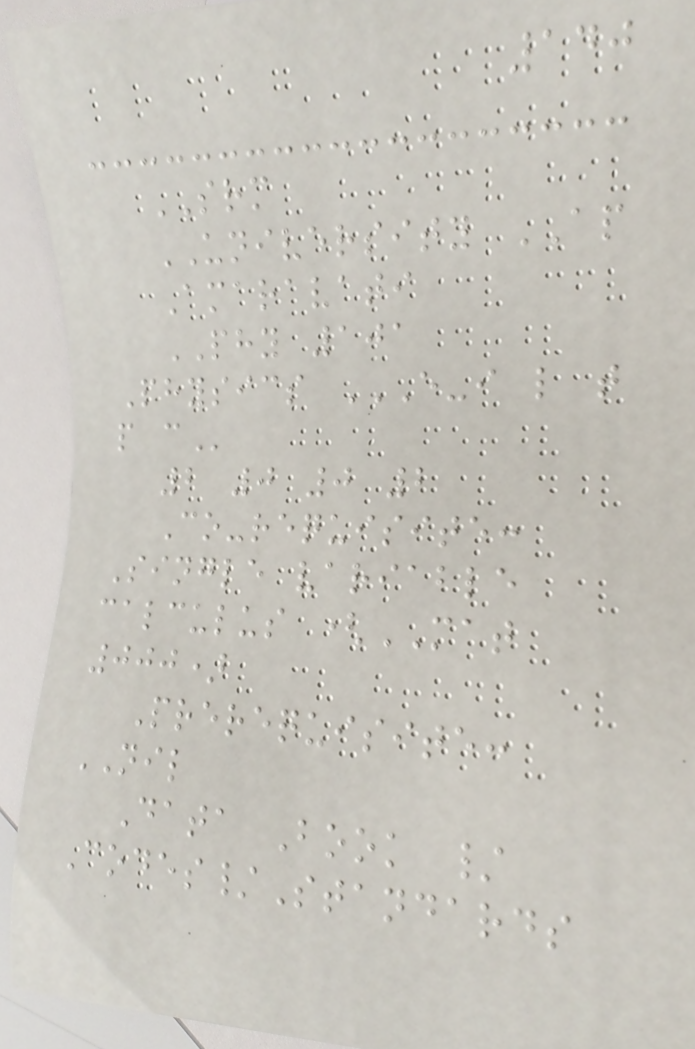140
SRM
UNIVERSITY AP
Amaravati
PHY 101
Physics E-I L T
P C
2 0 0 2
Co-requisite:
Single variable
calculus (MAT
000)
Prerequisite:
NIL
Data Book /
Codes/Standards
